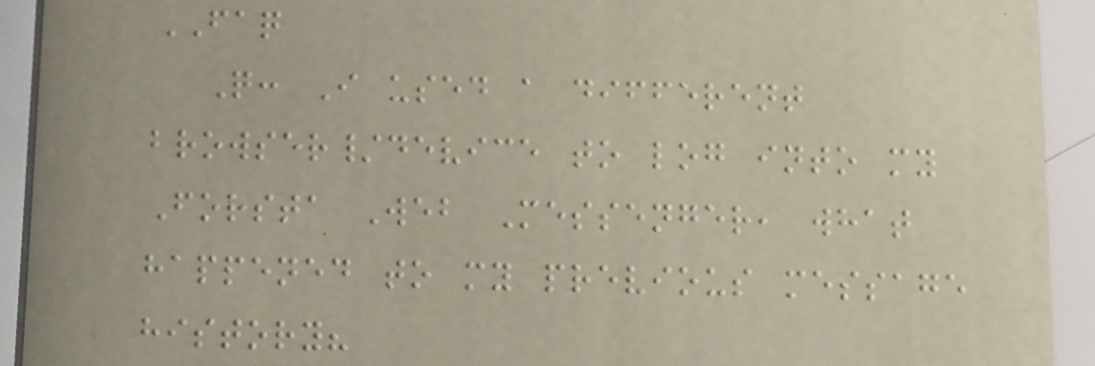FAQ
Q: I used a different
browser/device to log into my
Forsta Web Messenger, what
happened to my previous message
history?
